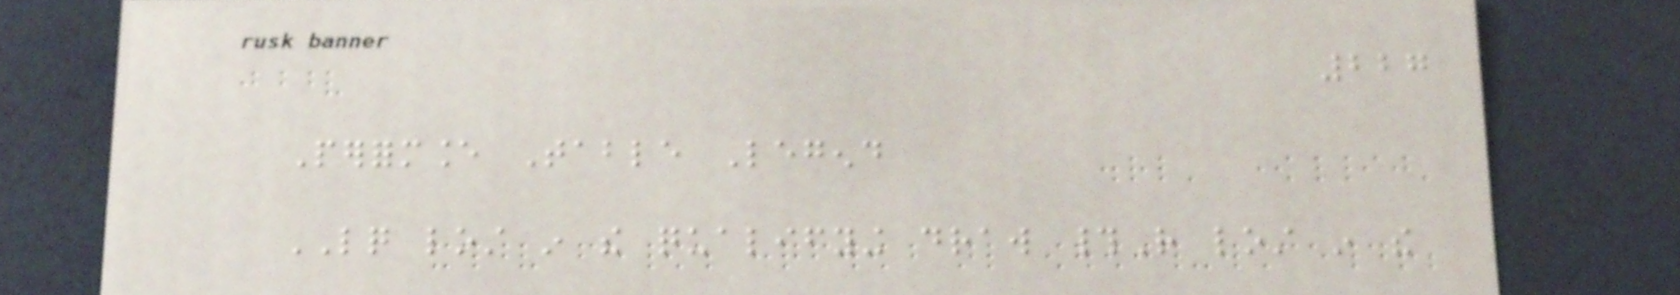227
Performance Table Legend
LQ lost in the qualifying draw #R lost in the
